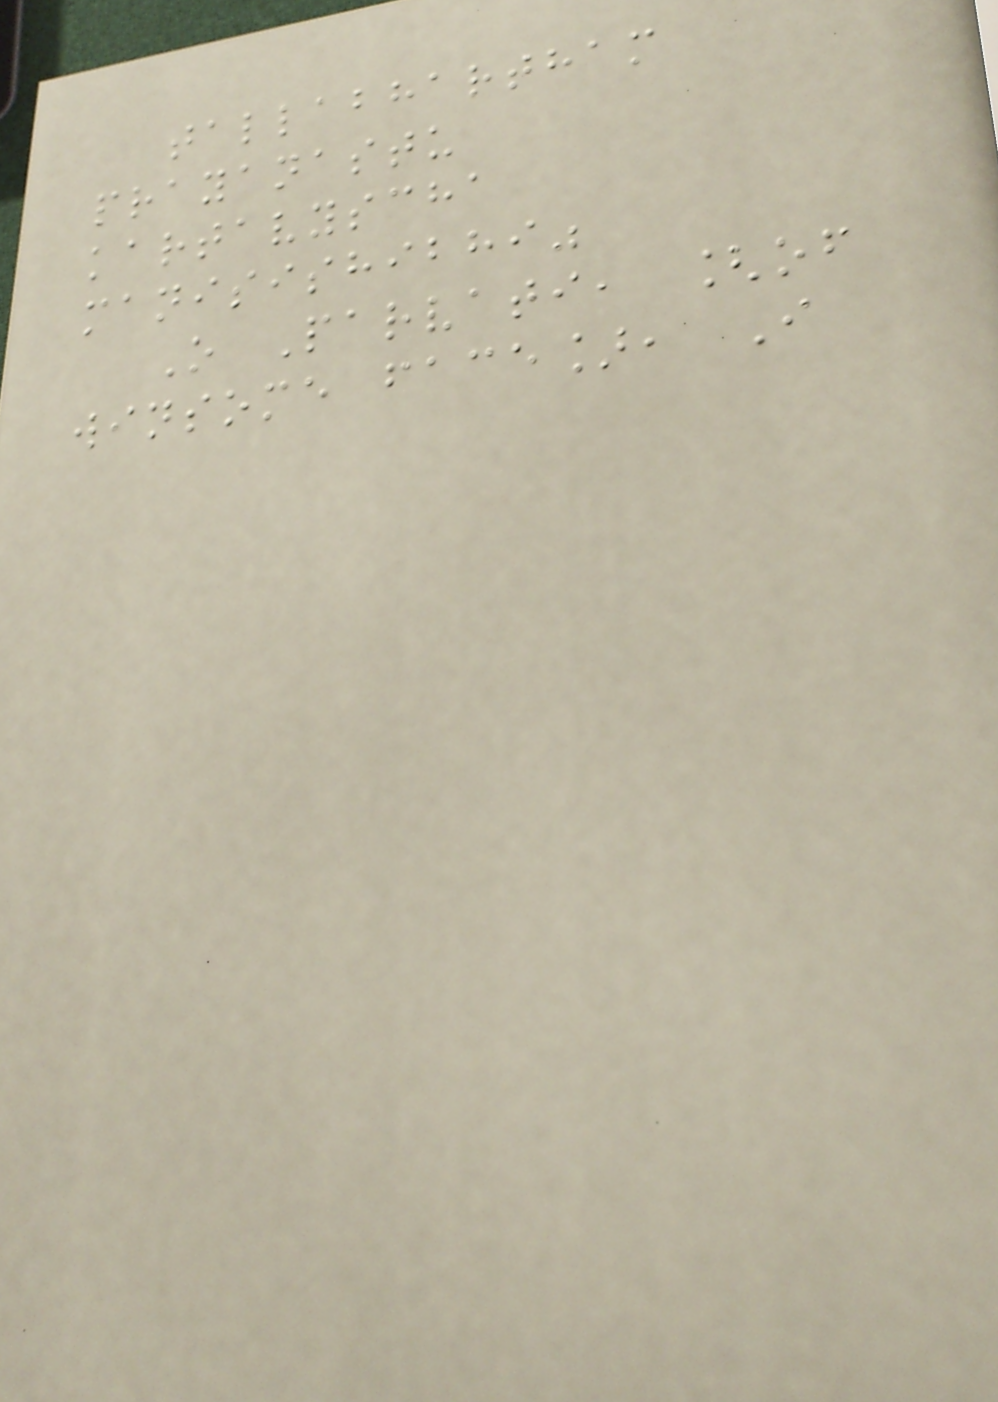tallabhartham
prayanastu
kartavyscha
manisishibhi"
O Parvati, [of
winsome face], I
